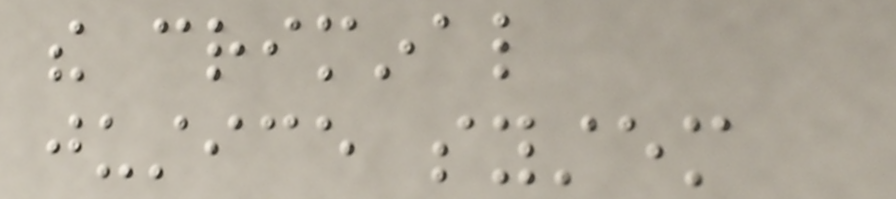the criminal
justice system
